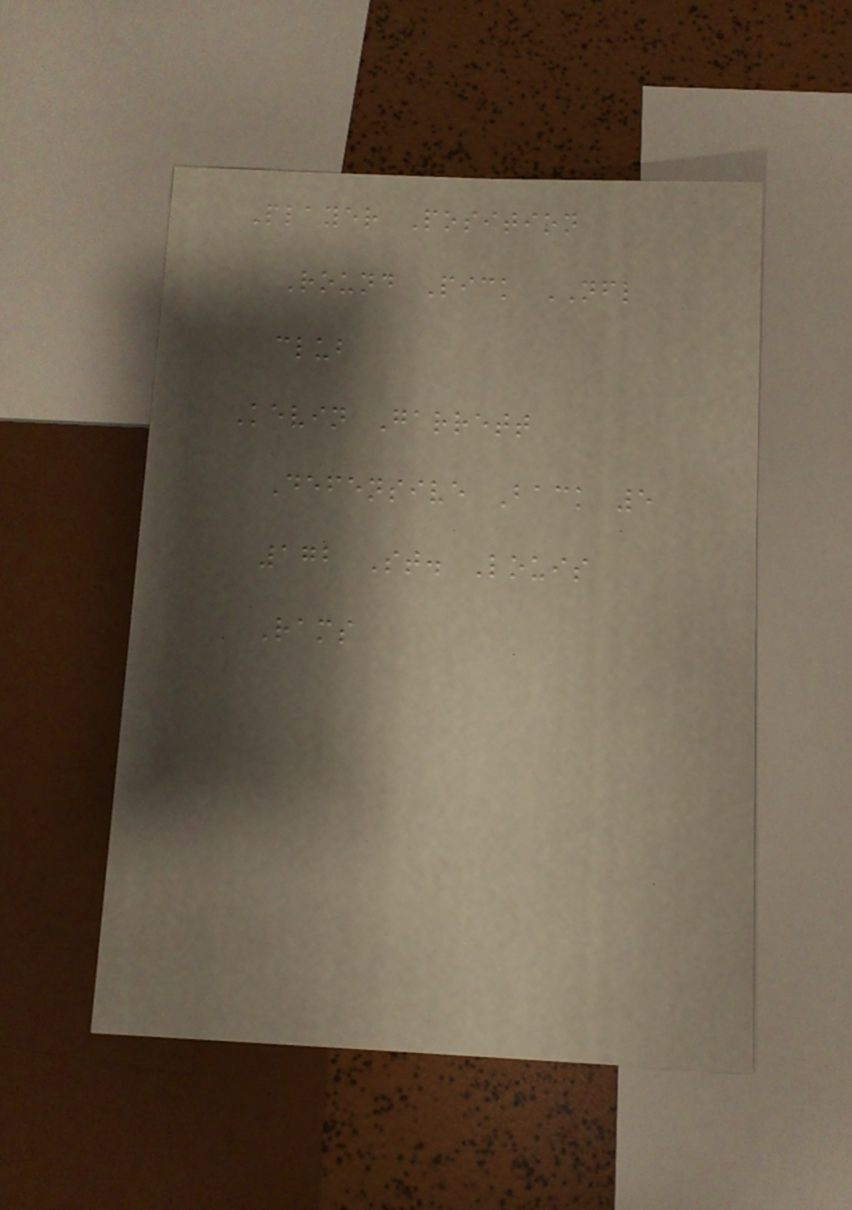Player Position
Round Pick NFL
club
Kevin Garrett
Defensive Back 5
172 St. Louis
Rams
